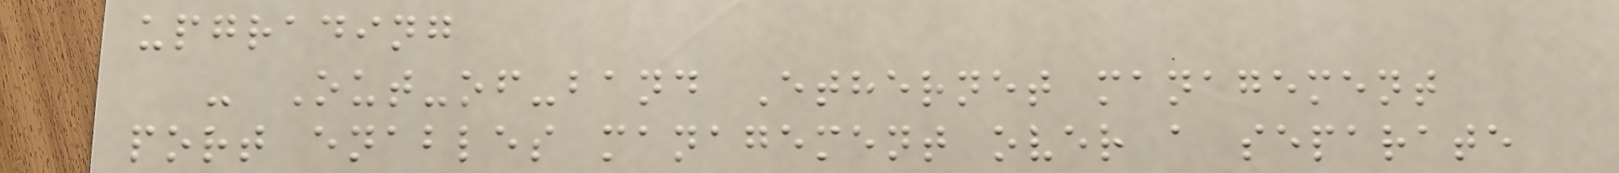upgrading
- Out-of-band Ethernet management
port enables management over a separate
